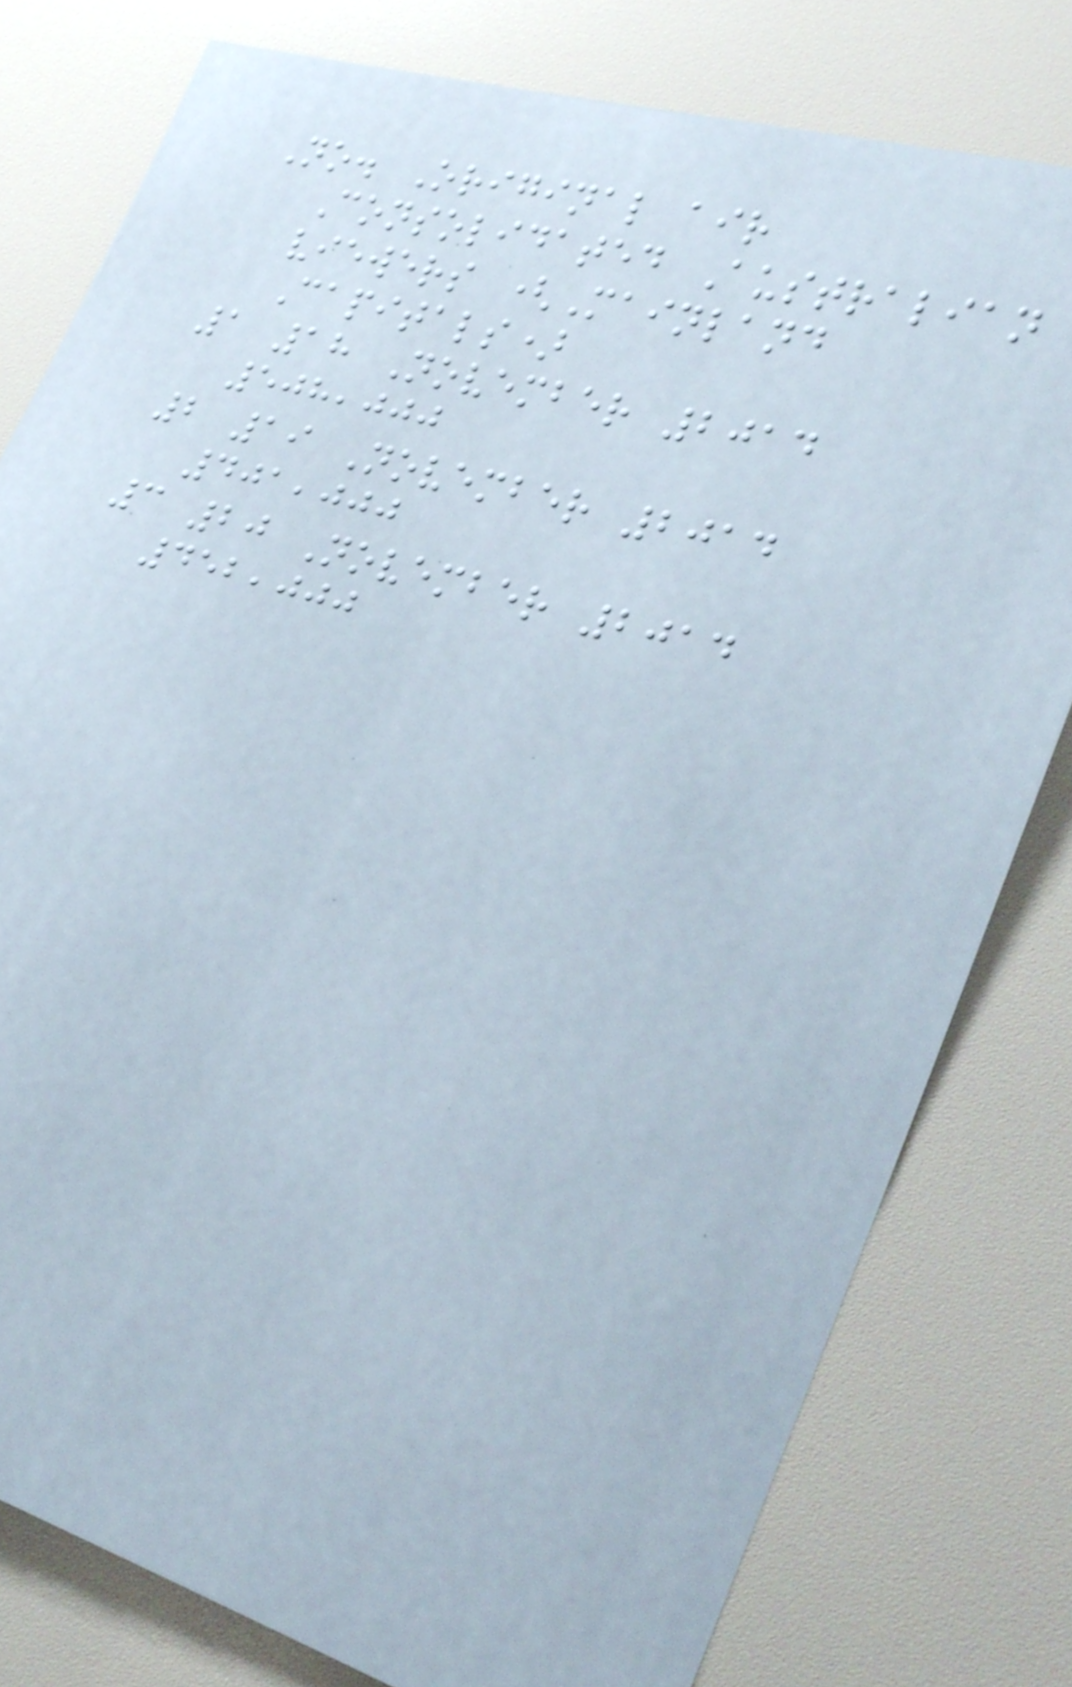No. Original air
Consolidated Australian
viewers (Mainland
Capitals)
1 18 November 2014
508,000
2 19 November 2014
401,000
3 20 November 2014
452,000
